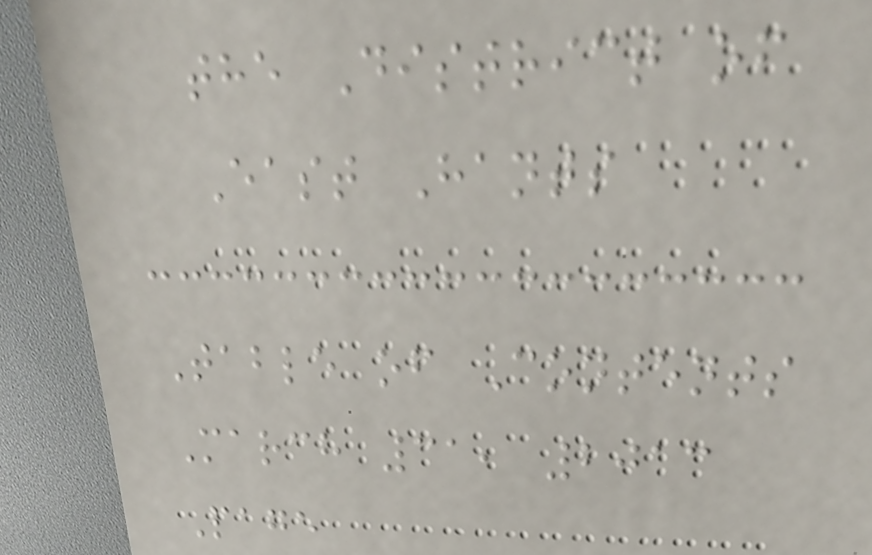the District of
East Hants
Table of Contents
March 31, 2013
Page
